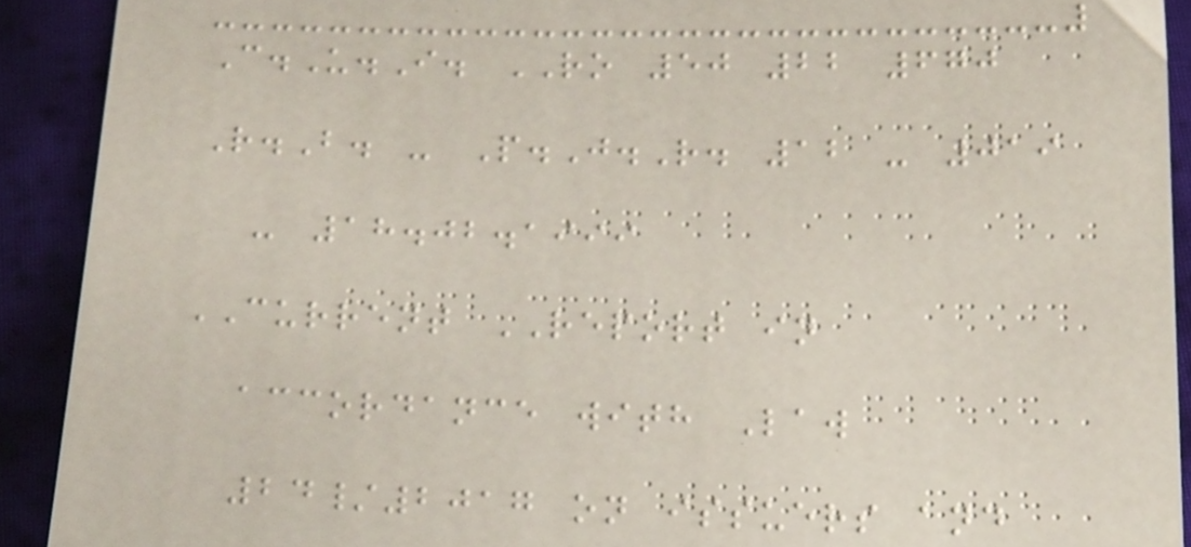C.U.I. RO 50 22 670
R.B. - P.J.R. 12 - 019
- 18.02.1999
CURRENT REPORT in
accordance with Law
24/2017 on issuers and
